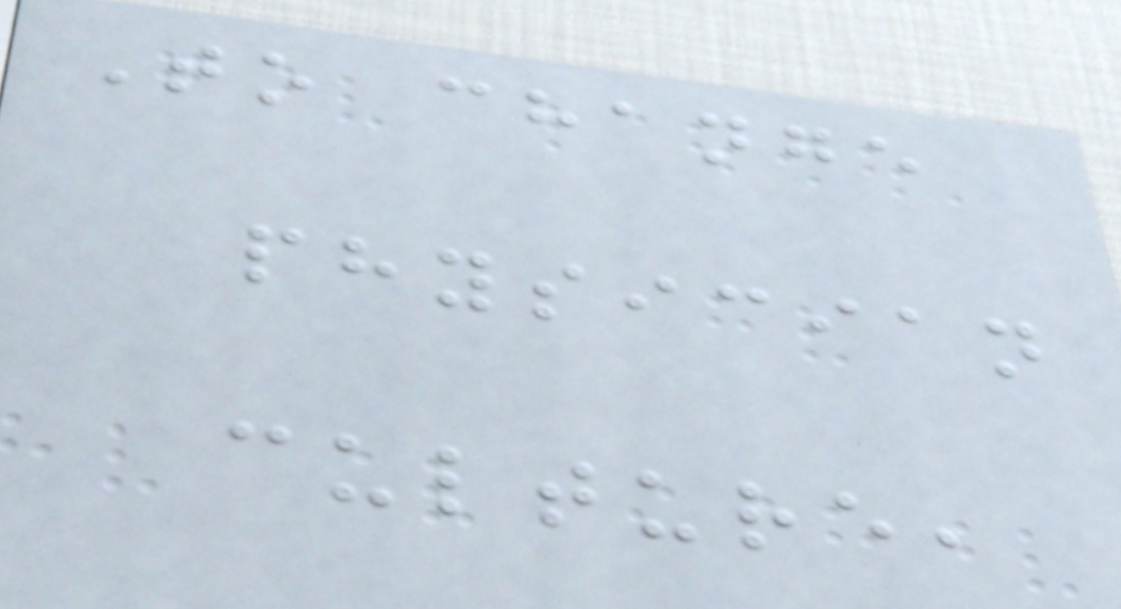To change
physician
culture,
